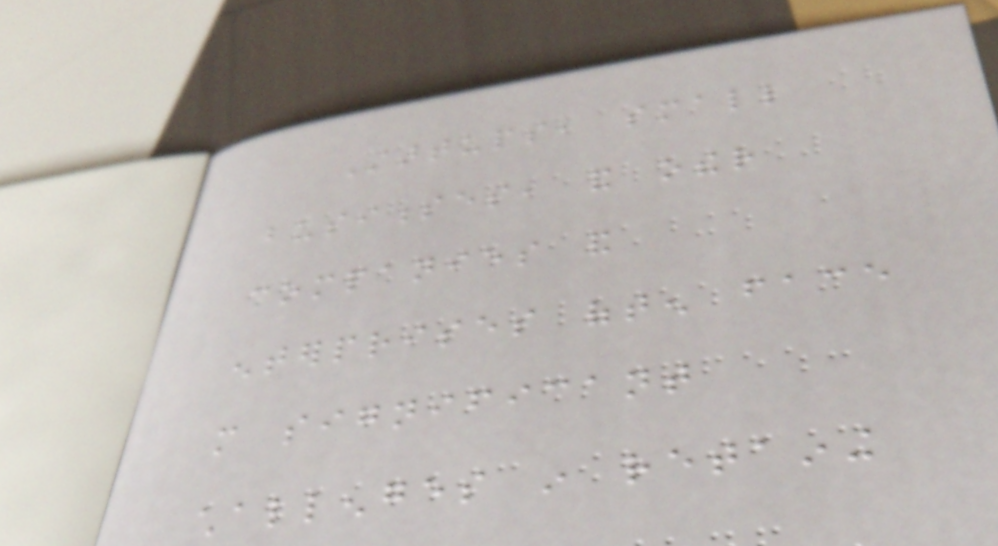Startups, small
businesses, and other
companies and
enterprises often face
more significant
challenges in retaining
